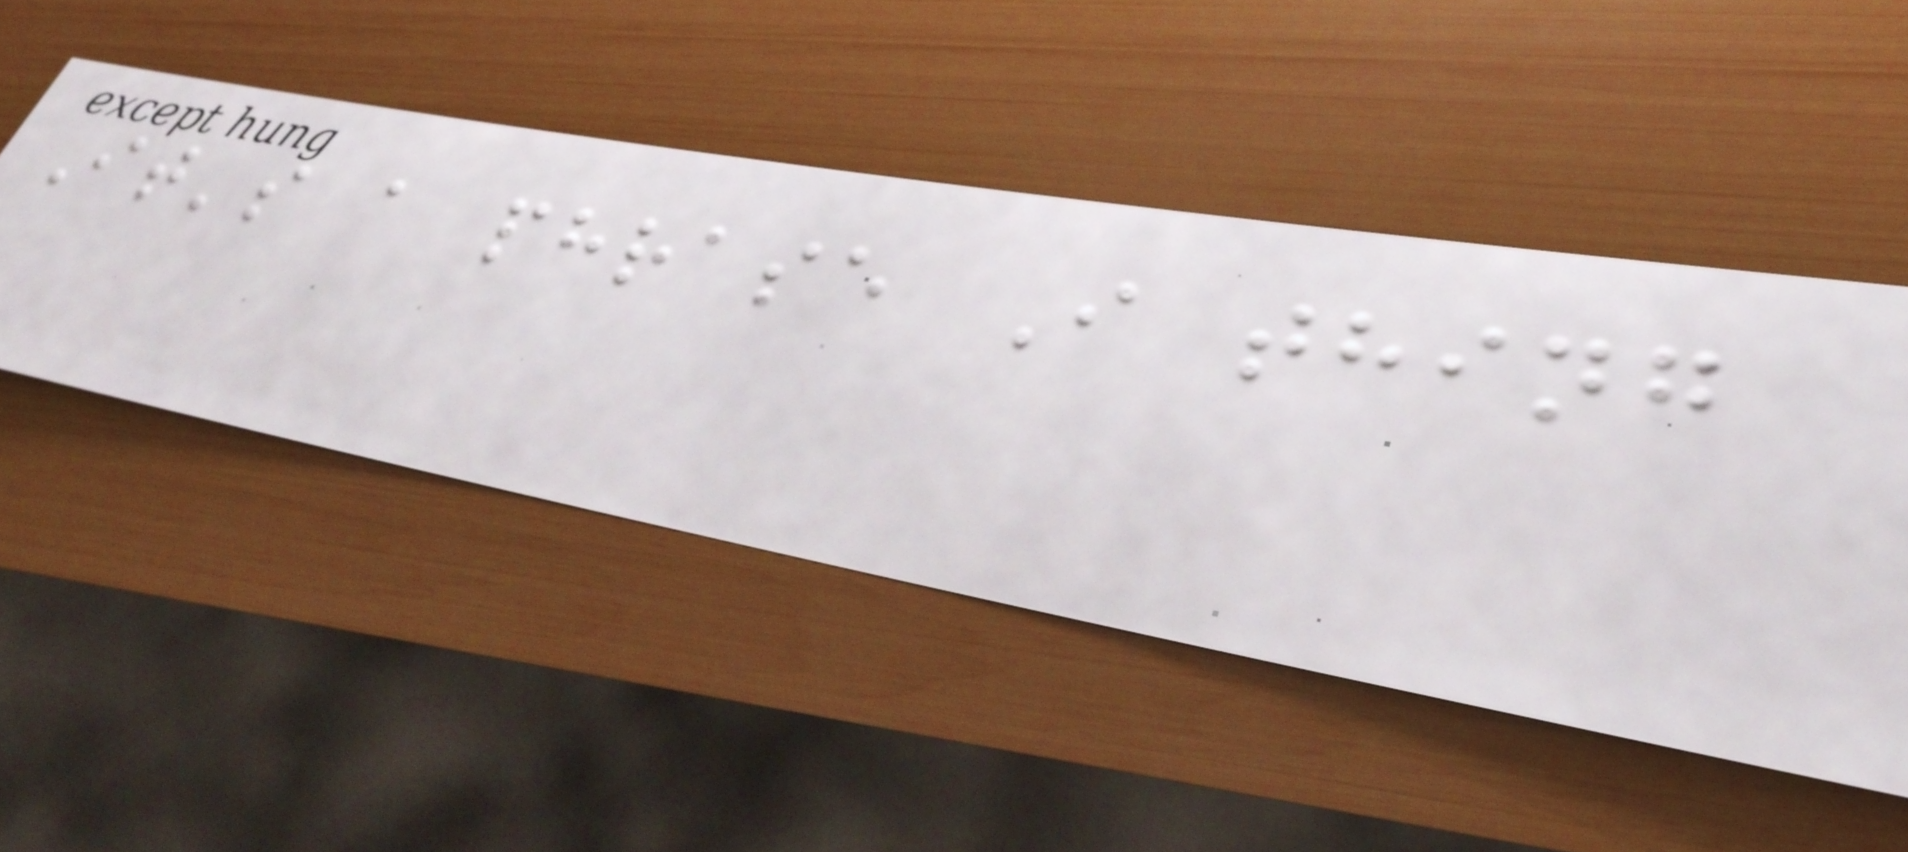It's a phrase I thing
